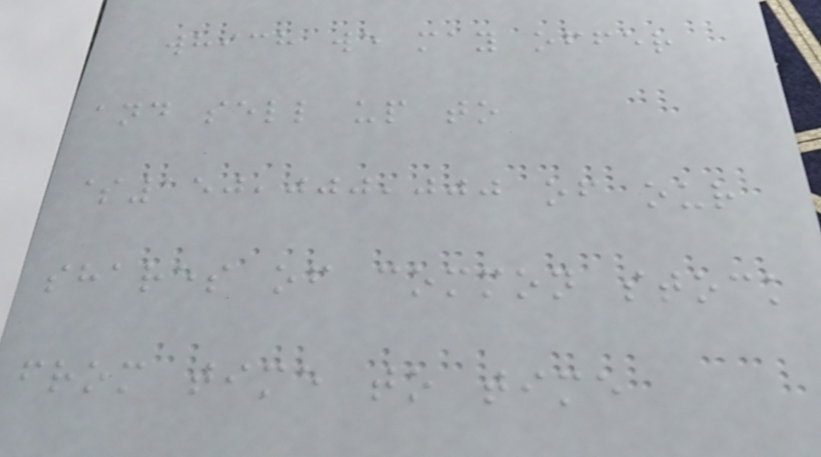which we may offer
and sell up to
$150,000,000 of our
shares of common stock
from time to time
